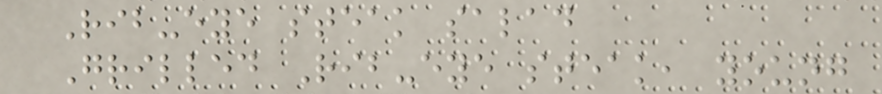Rib-eye steak salad
Grilled Rib-eye steak, young
